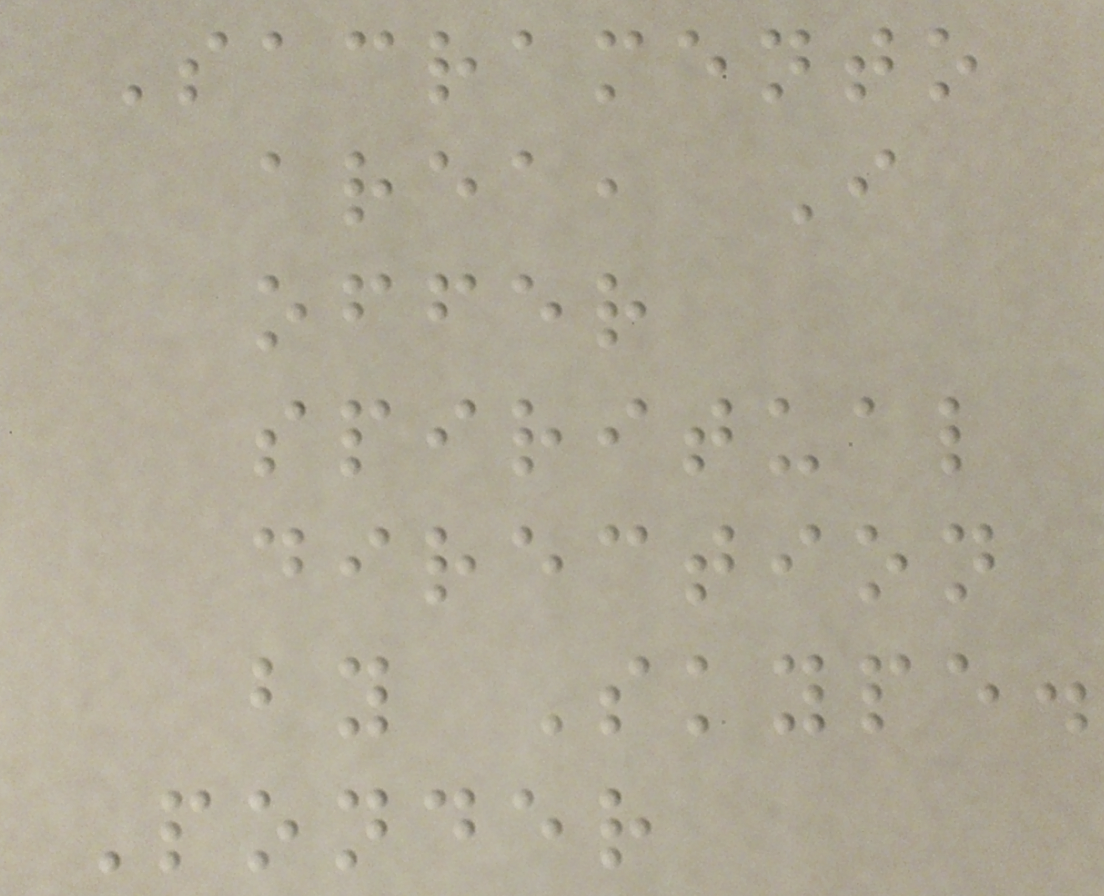Sacramento
area, I
offer
spiritual
direction
by Skype.
Ponder
